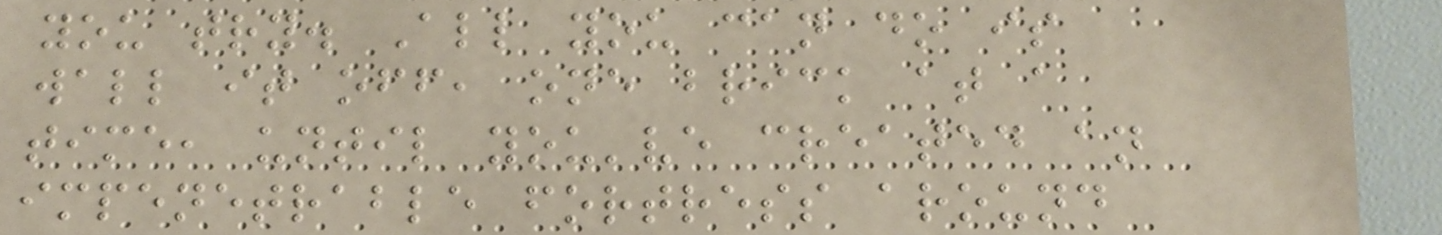you try. All you can do is
wall it off, one brick at a
time, until you've created an
impenetrable fortress around
